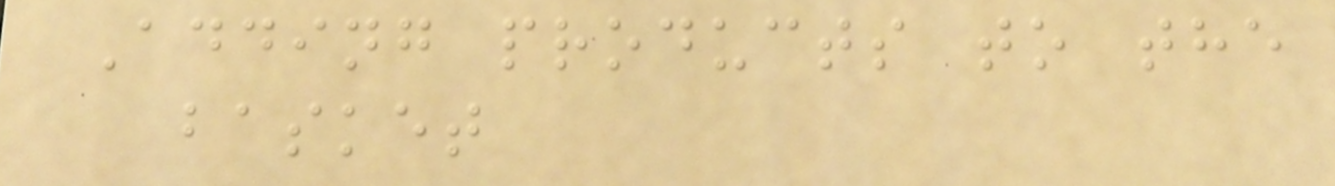Adding products to the
basket
